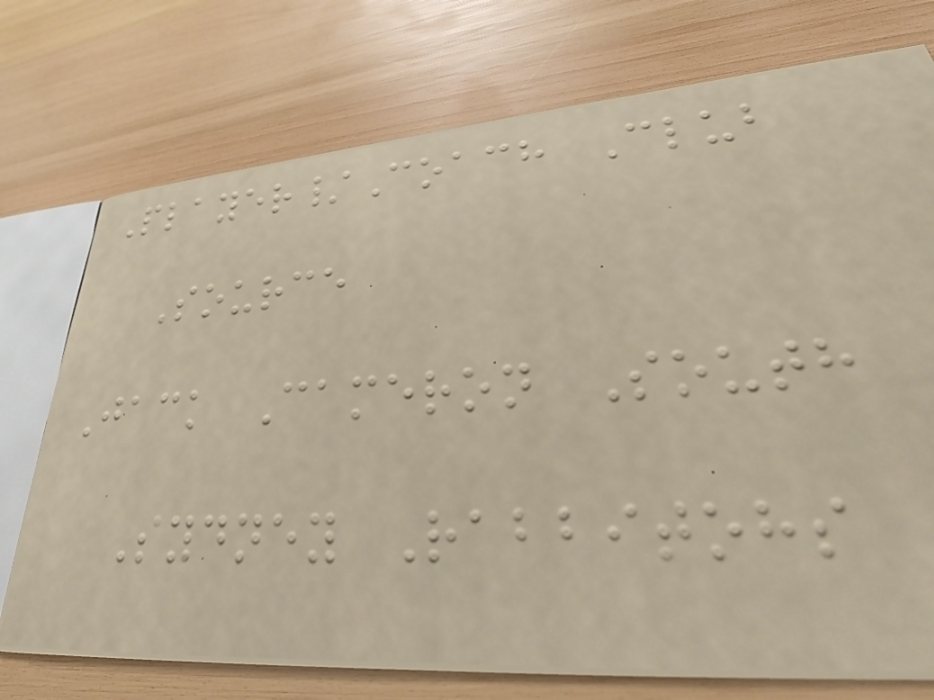Player/Coach Club
Source
Jack Cameron South
Sydney Rabbitohs
